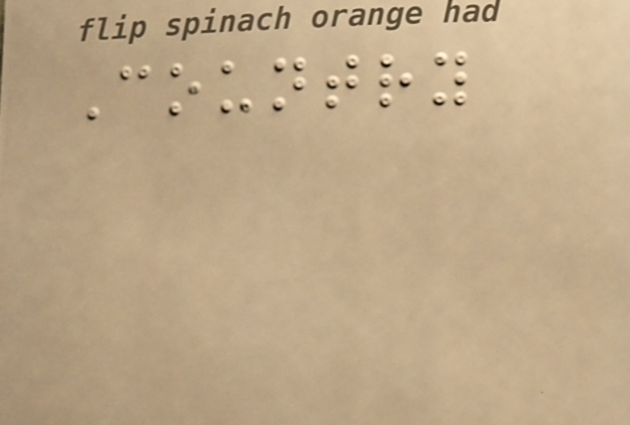Country
